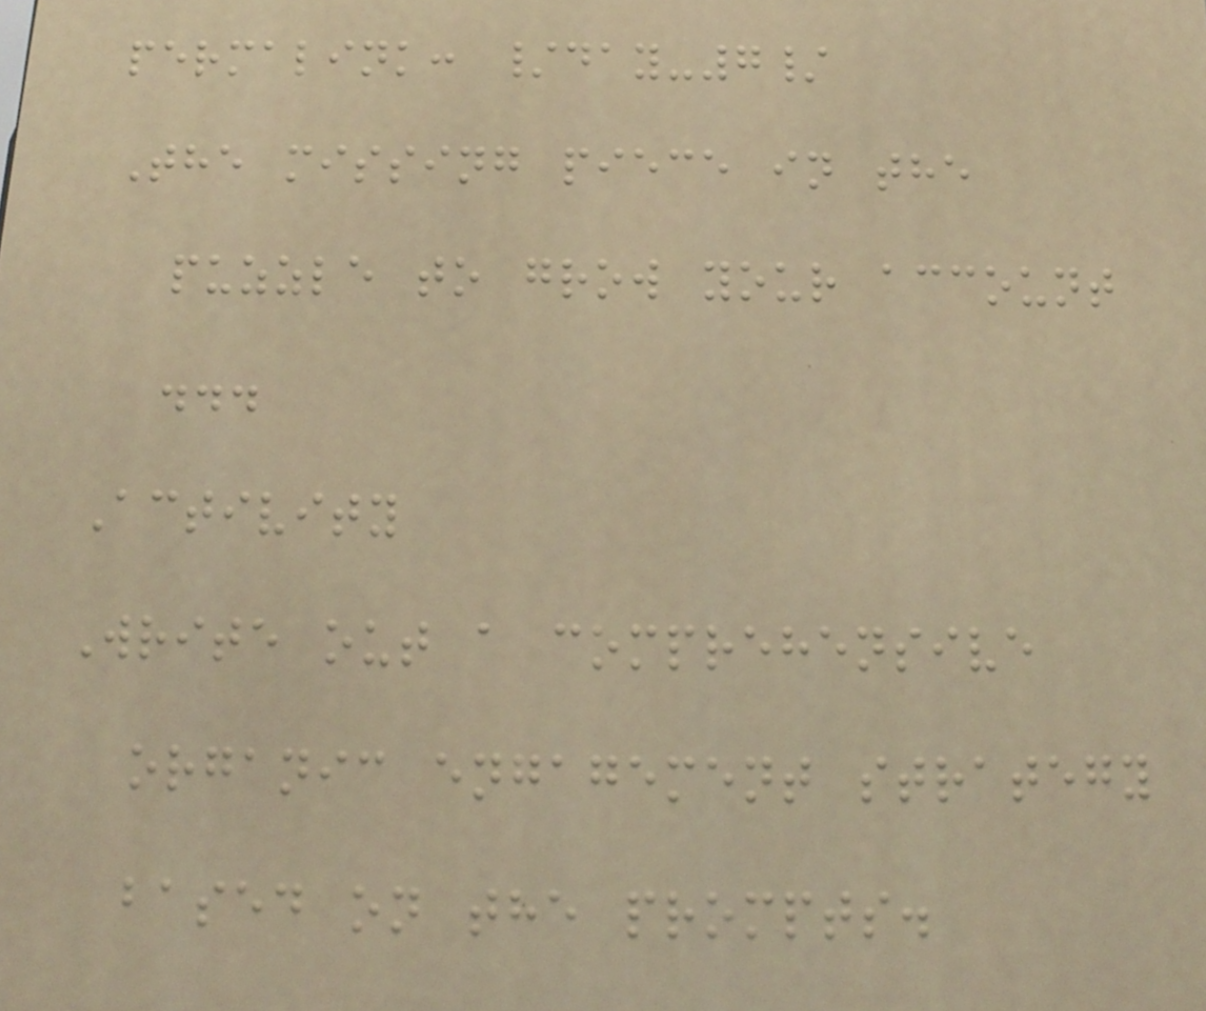permalink: /day-7/
The missing piece in the
puzzle to grow your account
...
Activity
Write out a comprehensive
organic engagement strategy
based on the prompts.
